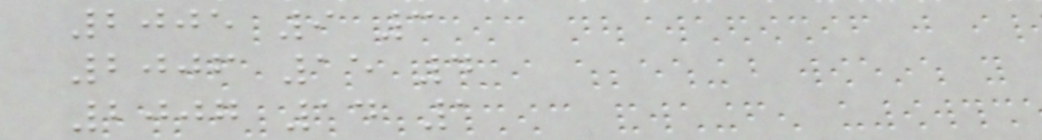2005 9 3
2006 15 4
2007 14 1
